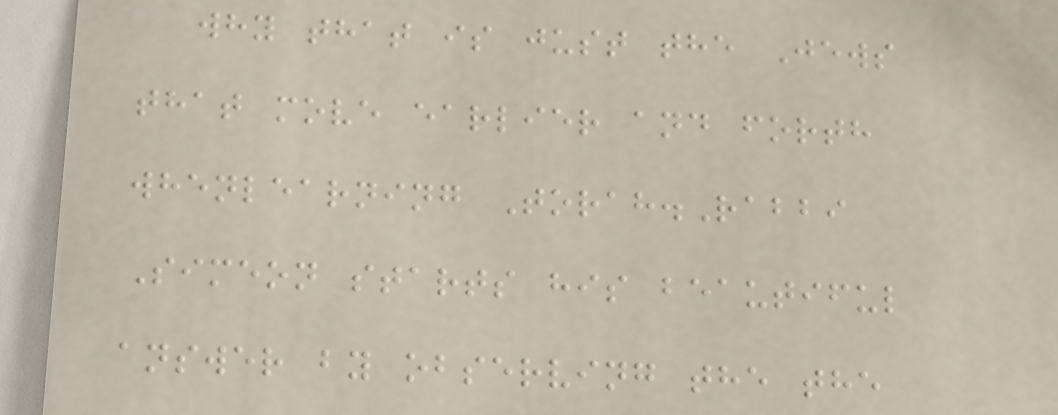why that is just the Jews
that move earlier and forth
whenlearning Torah.Rabbi
Simeon starts his beautiful
answer by observing the the
